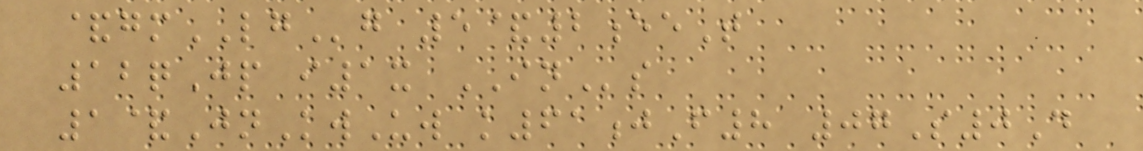&gmLGg 5&2eeT
12qJp i1x INs
1&JnKwUw k61jF8 07S0D
